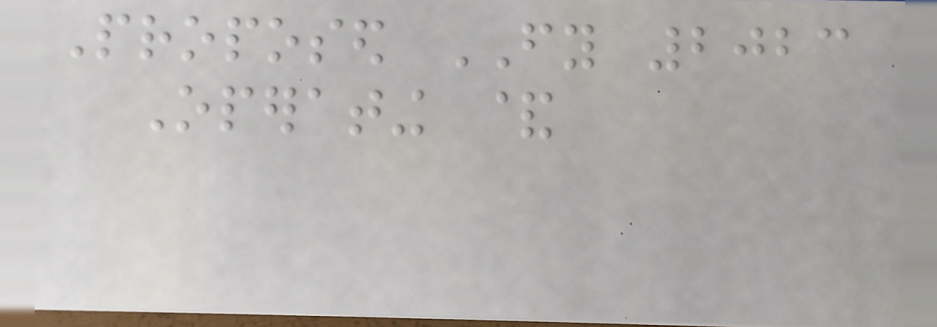Proposed FY 2023
Operating &
